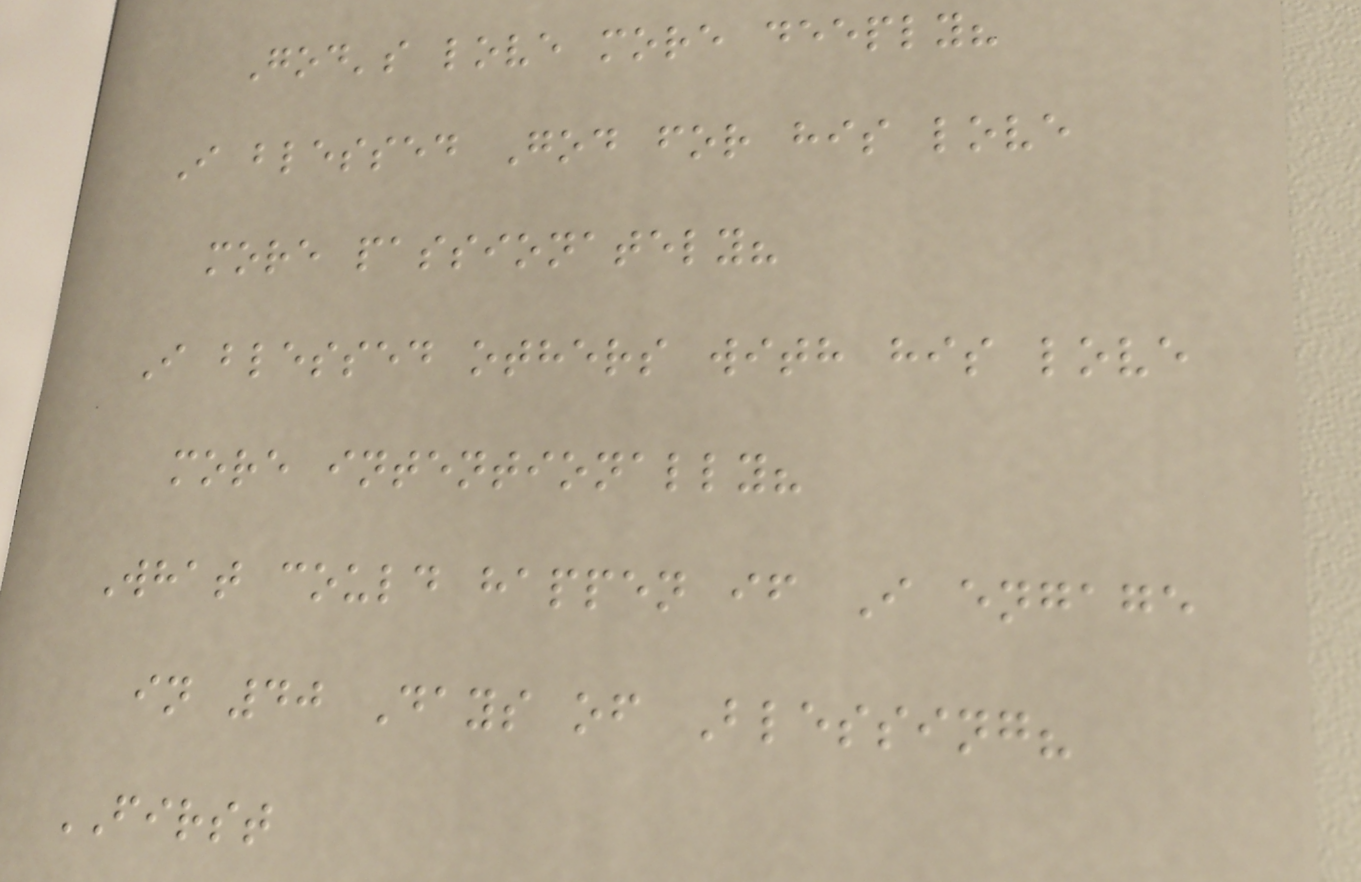God's love more deeply?
I blessed God for his love
more passionately?
I blessed others with his love
more intentionally?
What could happen if I engage
in 40 Days of Blessing?
FIRST
